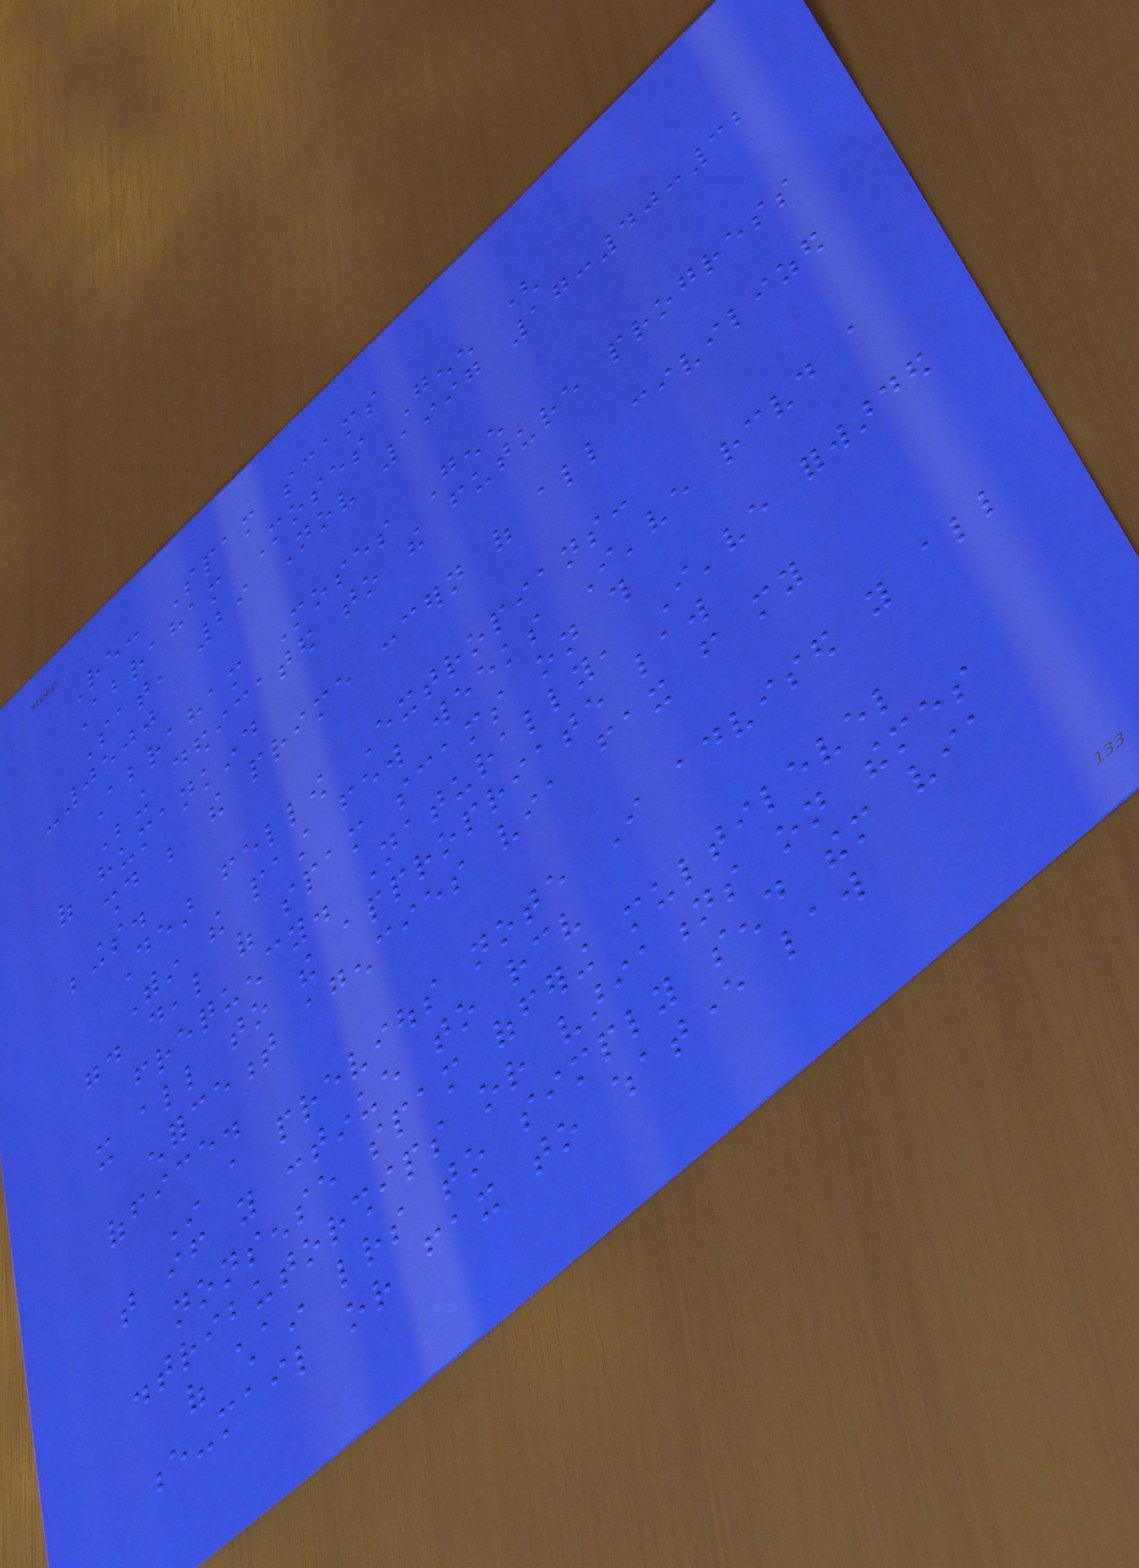Re: Spam scams
Abraham Moses Genen (
Sat, 29 Nov 1997 17:40:32
-0500
Abraham Moses Genen
Being dedicated to the future progress
of humankind
should be the prime concern of all civilized
beings.
Dear fellow Extropians:
Within the past few weeks I've received a
good deal of spam scams on this
frequency. Naturally, I've forwarded
it all to the appropriate law
enforcement agencies via fax from my
office.
In a previous note I advised you all
that if you continue to receive
nonsense spam offering multilevel
distributorships or variations on themes
of chain letters to simply send them via
e-mail or fax to whatever law
